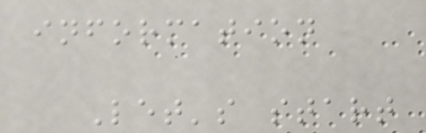information
Let's start
